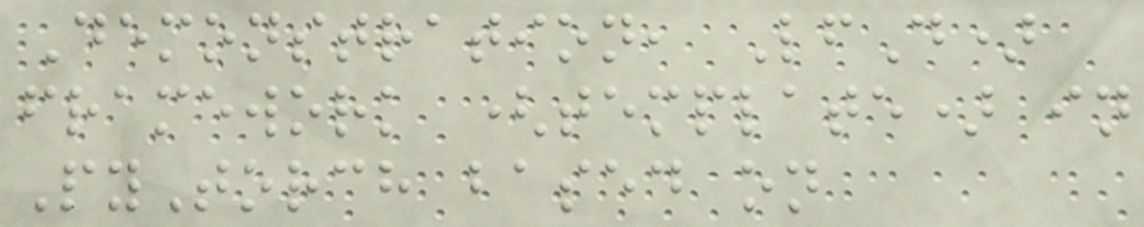Demonstration, LfD)
framework (template) in
PyTorch based on
